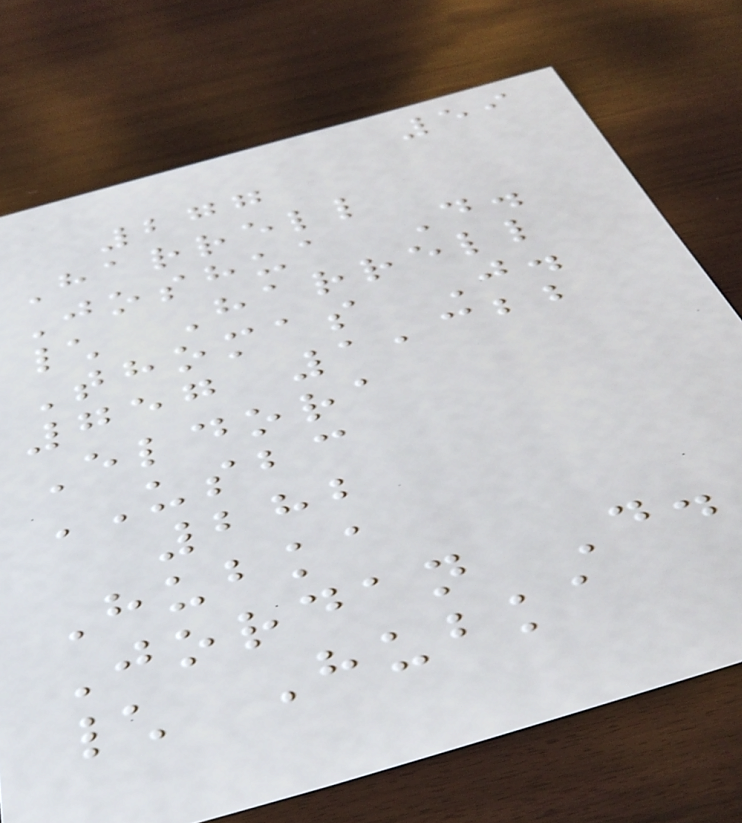59
277
Harrell
Joshua D.
\ Harrell
Thomas J.
757 1,322
Eldora
USBC
282
Hubka
Jordan D.
\ Hubka
